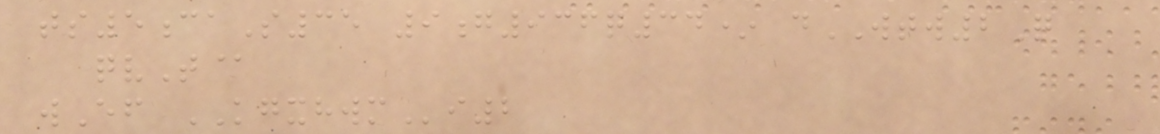ts5caS35 9g936q34* dWTW2Q
qvT@
wEf KGXHWMi2
